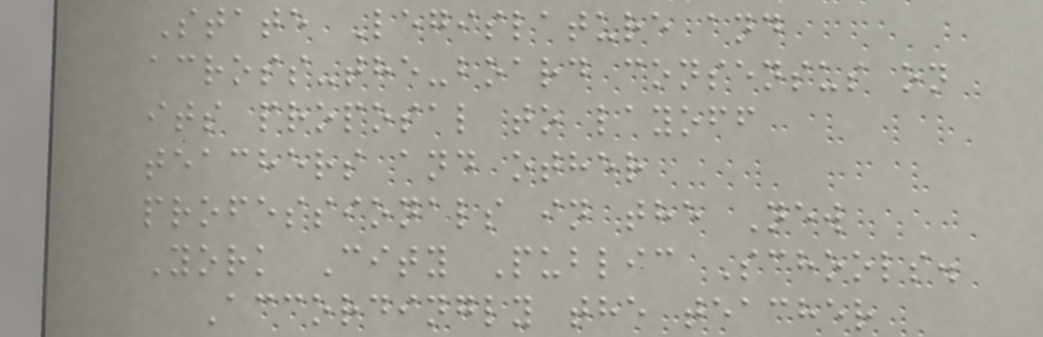State Legislature and
across-the-board consensus on
its proposal to layoff
teachers and other
professionals in the New
York City Public Schools.
Accordingly the teacher
